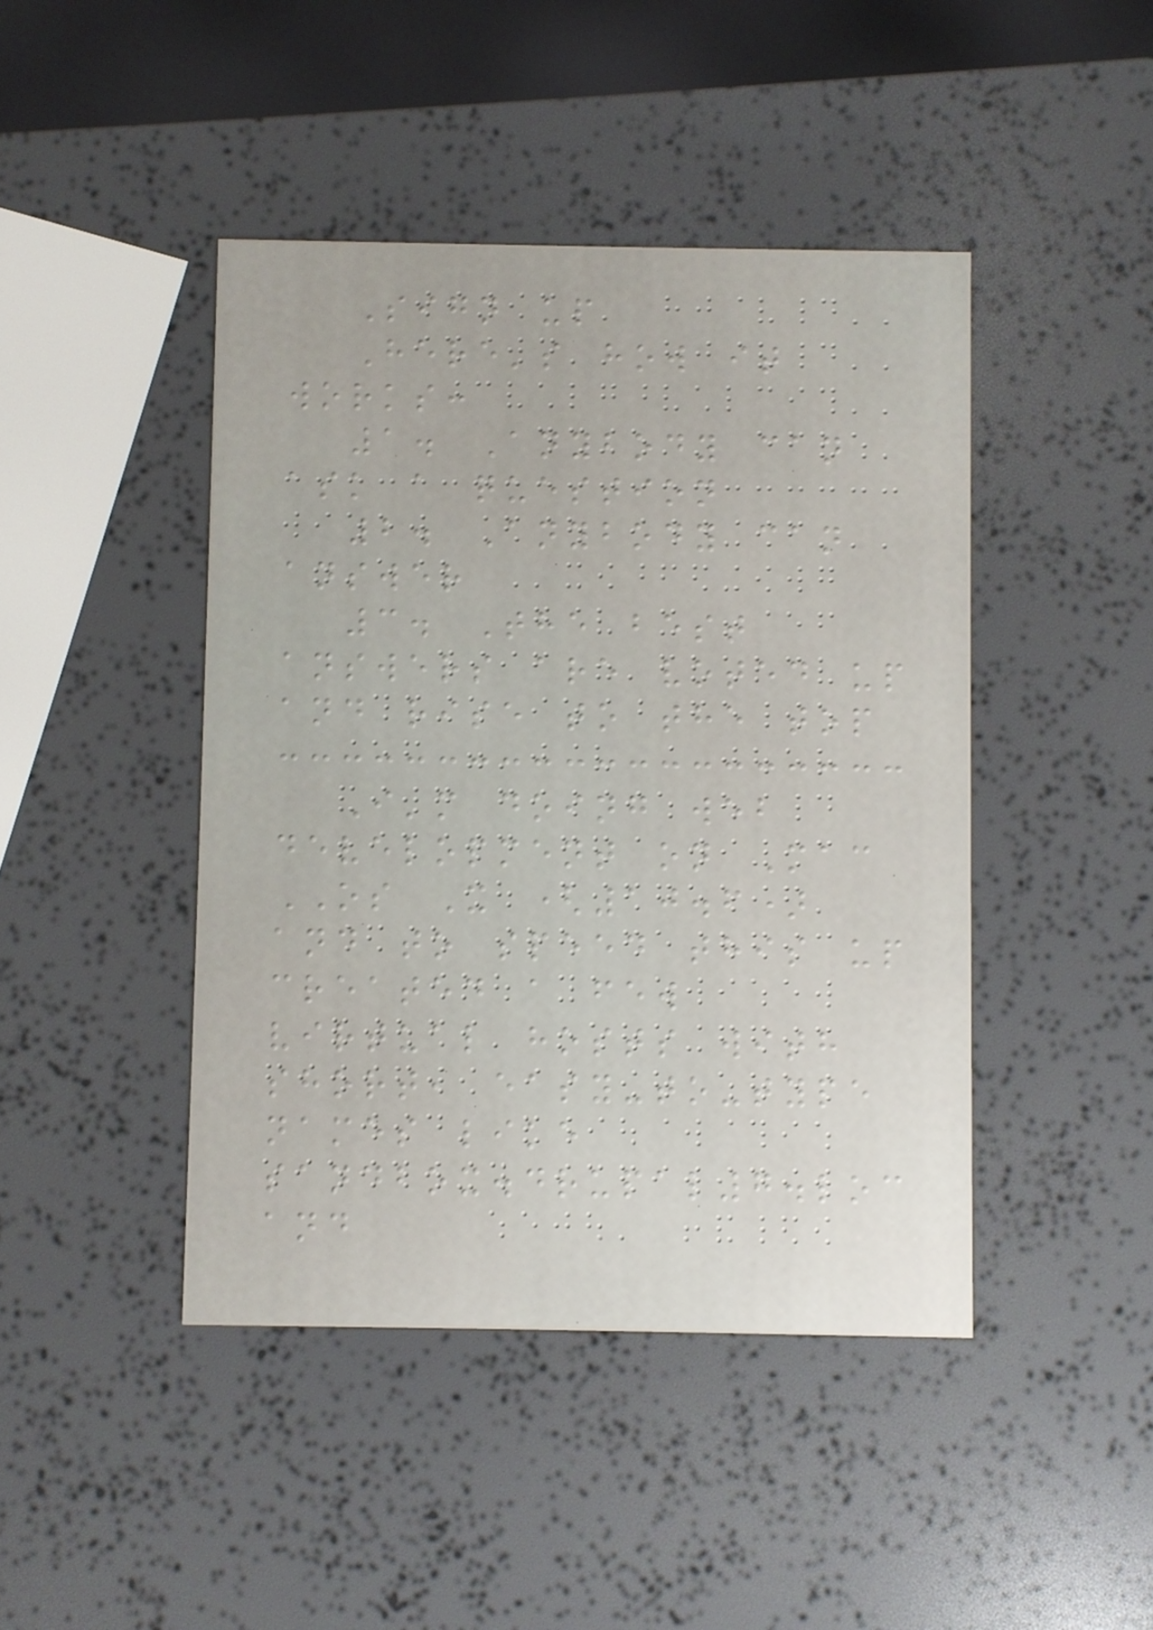Sign up
Here's how it
works:
1. Anybody can
ask a question
2. Anybody can
answer
3. The best
answers are voted up
and rise to the top
I'm doing web
development on Mac
OS X (10.6)
and to speed this up
created a few
virtual hosts with
short, easy-to-type
names like
sandbox.drupal7.loc
and
